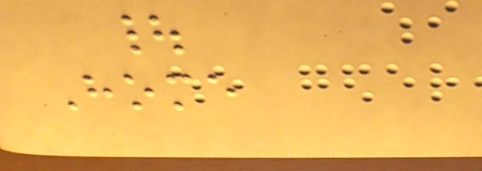|
Home
